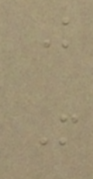K
M
